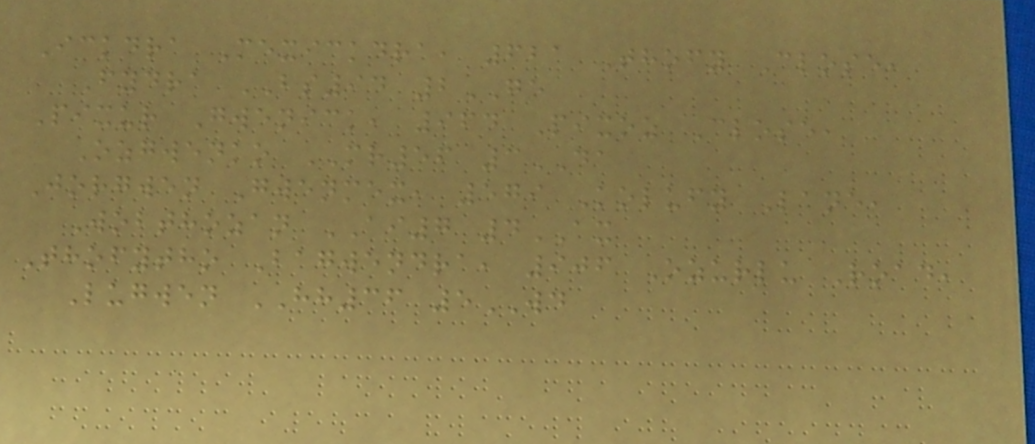Ickdra Mexickdra, 621 Thofy Close,
Fydra BS94 2GE
Pixur Gwenick, 964 Pixoz Close,
Ozgwenko MR56 3DA
Jorgwen Gwenmex, 579 Kolufy Lane,
Wobthozan AI7 4AX
Thofytho Bagwendra, 906 Ozurlu Road,
Lugwen HH36 5WD
